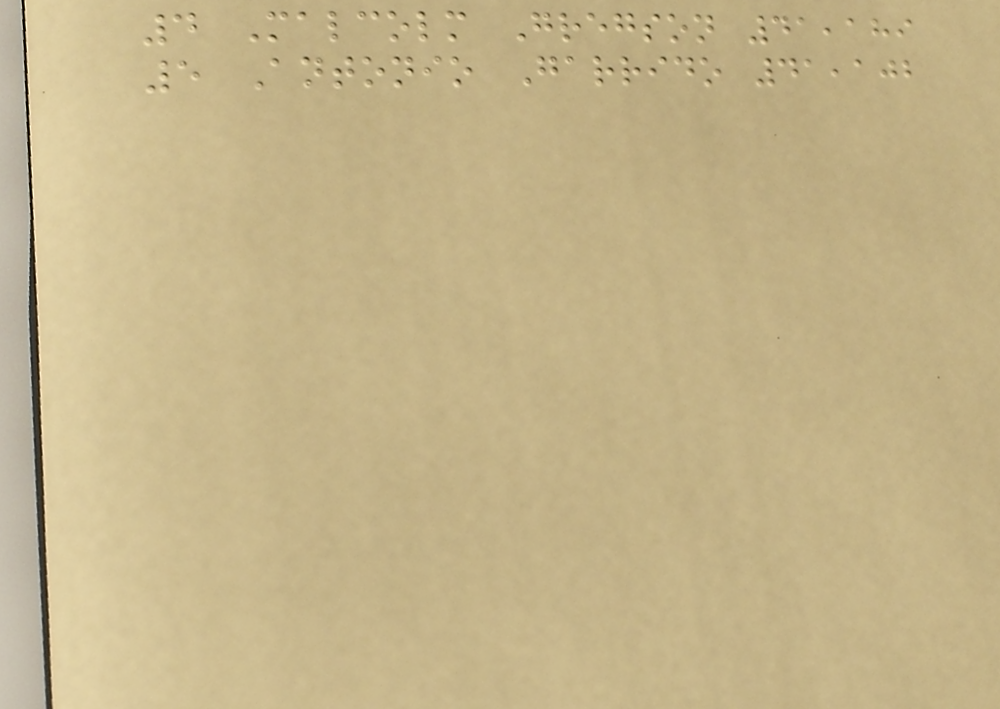4 Malcolm Gregson 41,189
5 Antonio Garrido 41,102
